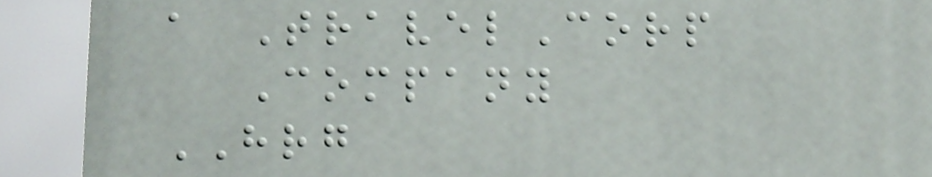a TravelCorp
Company
HRG
